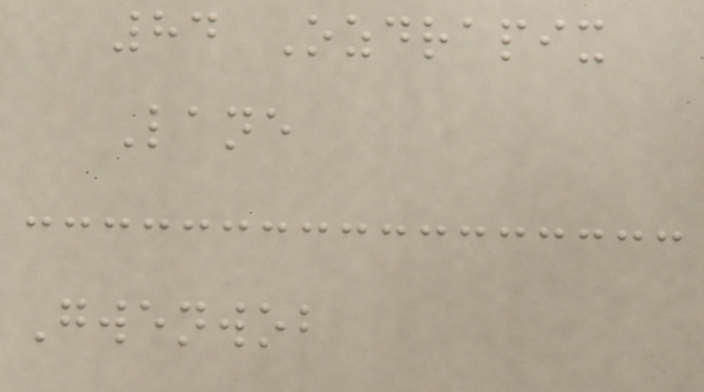84 Ozdrapix
Lane
Gwenwob
